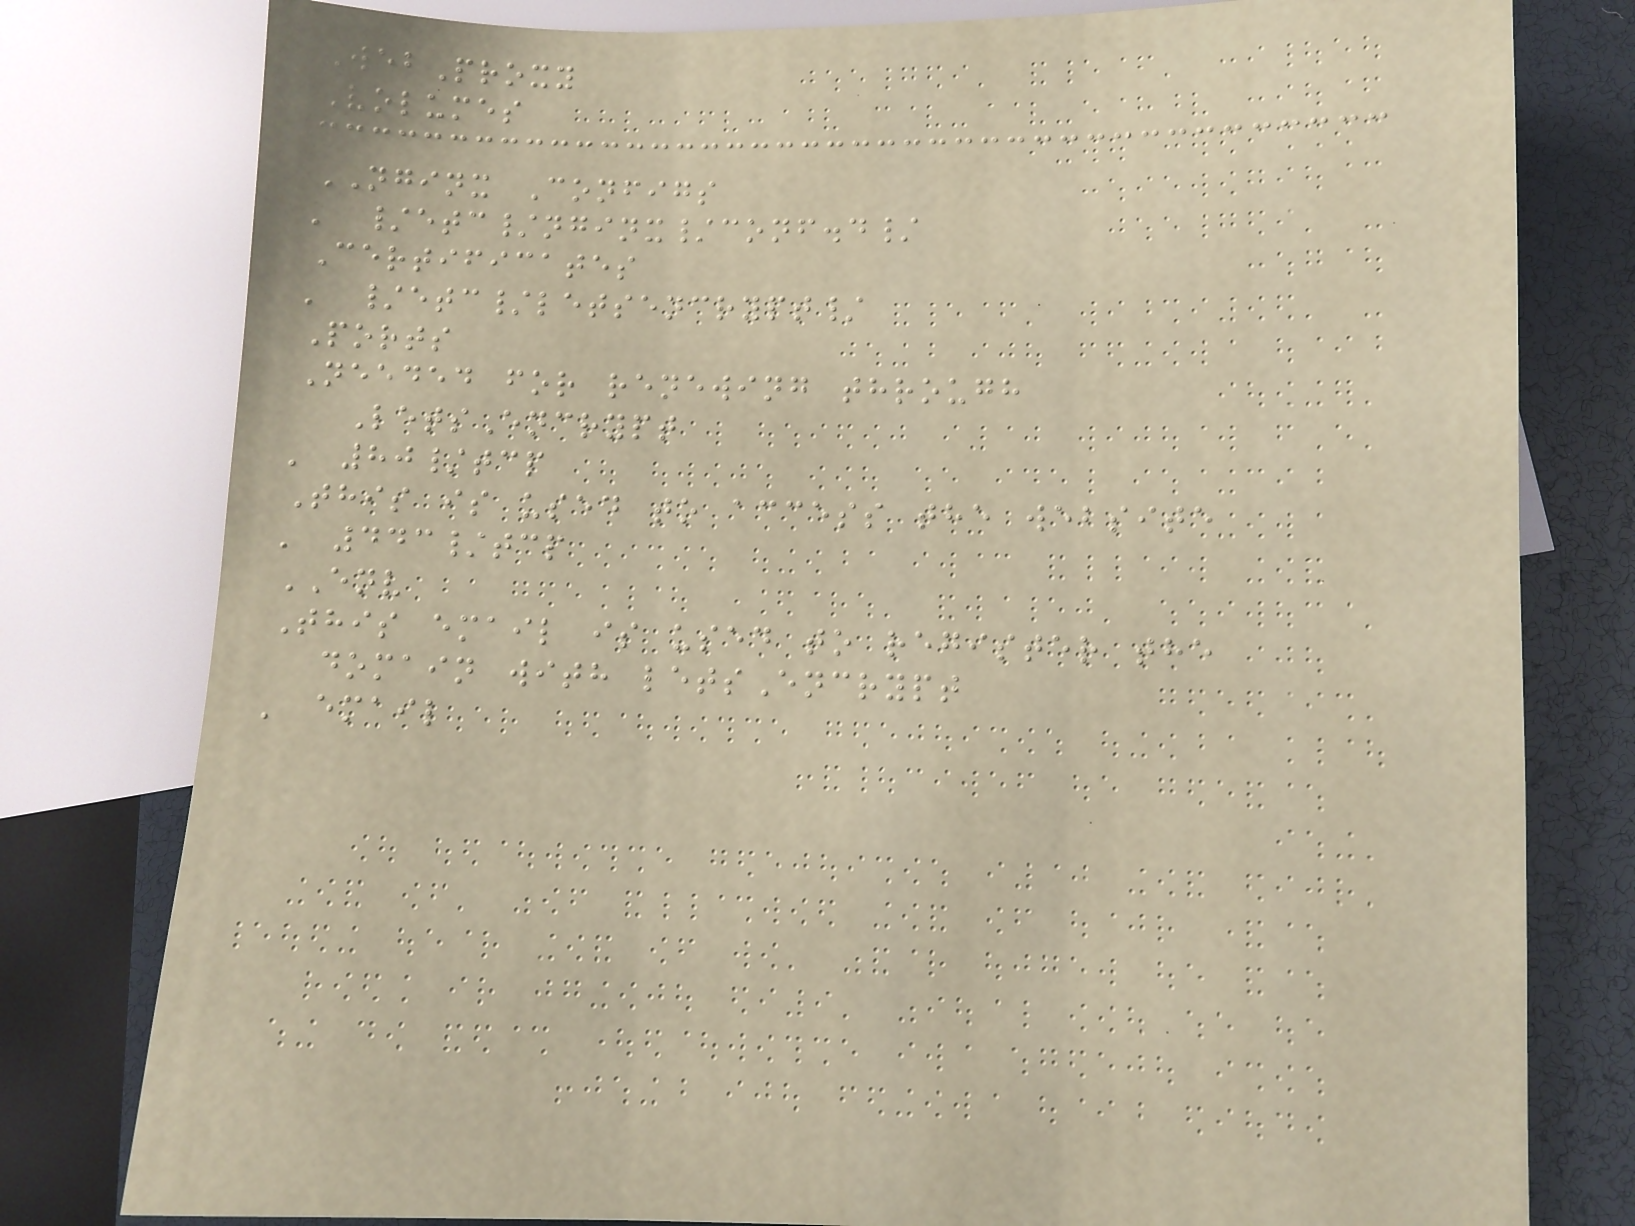WebProxy
Volumes
NGINX Configs
' /etc/nginx/conf.d/
Certificates
' /etc/letsencrypt/
Ports
Needed for renewing through
LetsEncrypt
' 80/tcp
This is used to access the website
' 443/tcp
ENV
This email is used to register the
domain with letsEncrypt
' email
